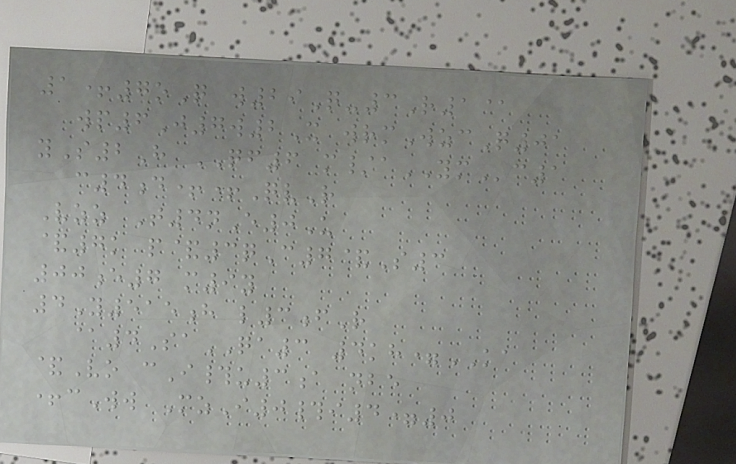1+7oQ w29Q-3R1@
wp6J7w2X wrmWzcQ01
yS2H QF6 m/aYMc1
c4d++QvR
Vzz T4nE0U
&7k p&3qC7&S3
00e7 m9y
4Y515h l3fR
@4SaQA3 4kh=KA
&Vo cI#u3a nbe
+cWw MzI0#i4=0
